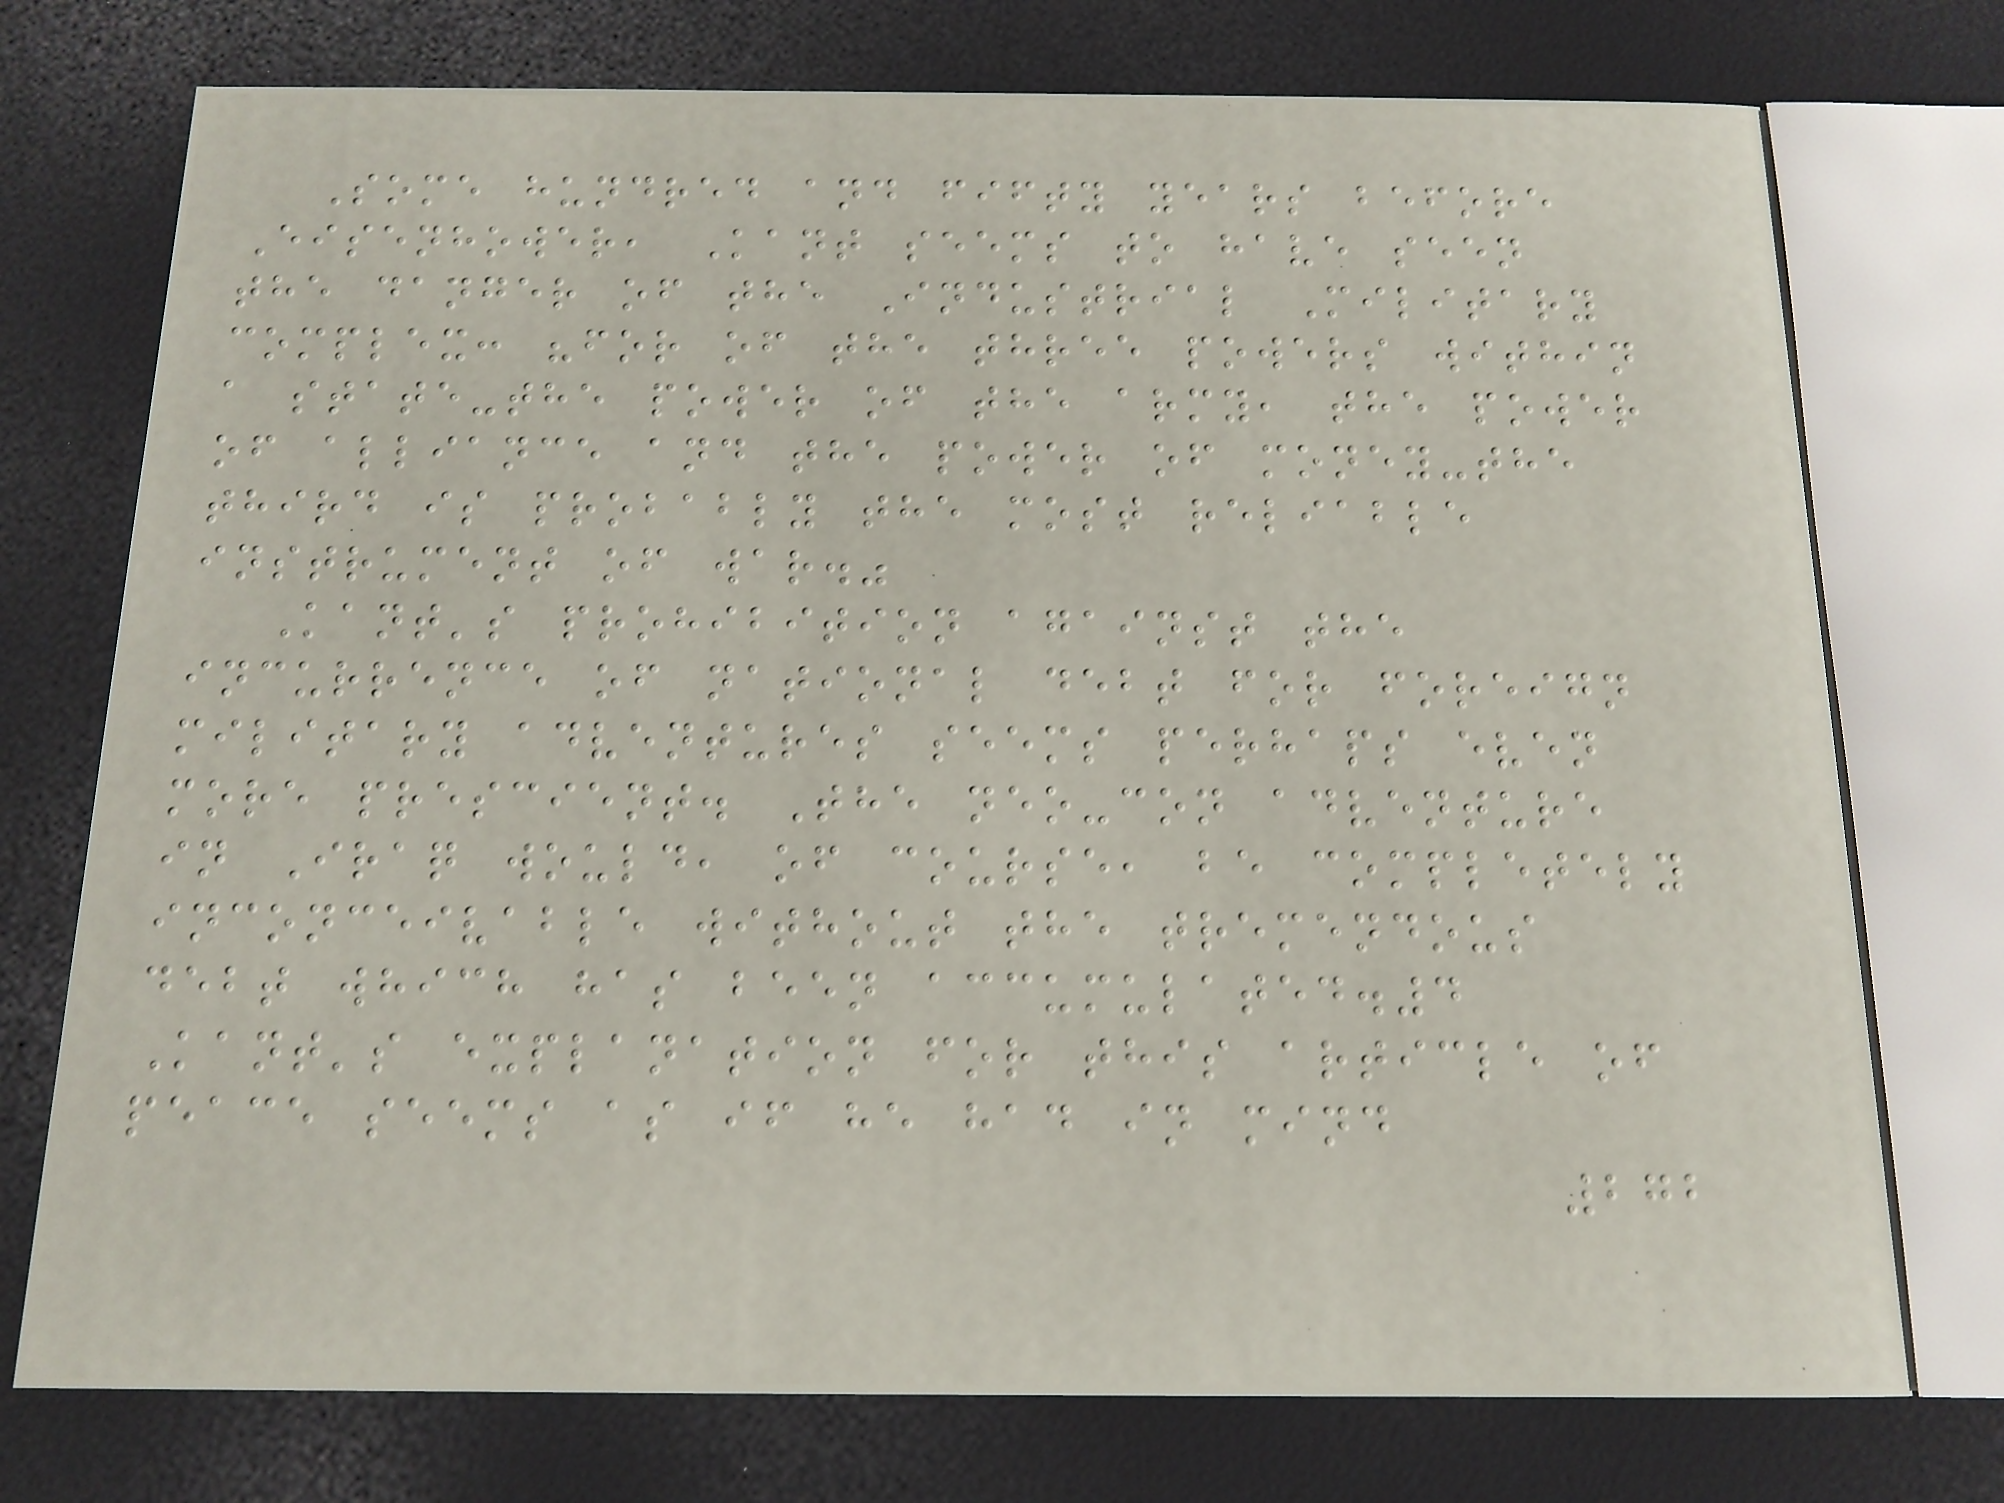Some hundred and fifty years before
Eisenhower, Kant seems to have seen
the danger of the Industrial Military
complex: "for of the three powers within
a state-the power of the army, the power
of alliance and the power of money-the
third is probably the most reliable
instrument of war."
Kant's prohibition against the
incurrence of national debt for foreign
military adventures seems perhaps even
more prescient. The neo-con adventure
in Iraq would, of course, be completely
inconceivable without the tremendous
debt which has been accumulated.4
Kant's explanation for this article of
peace seems as if he had in mind
272
